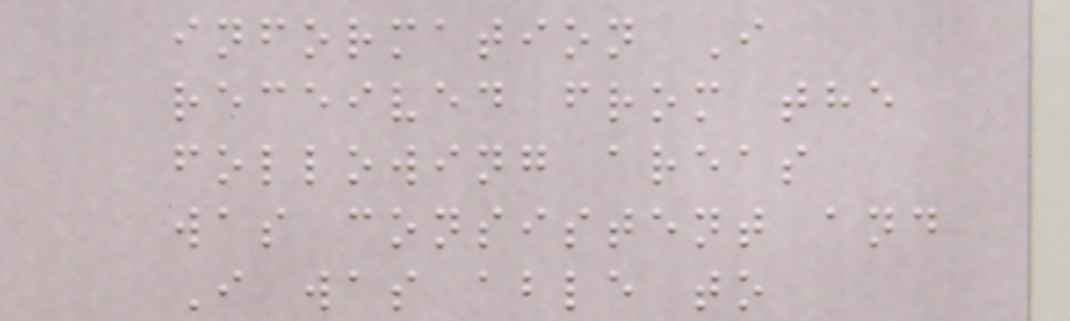information I
received from the
following areas
was consistent and
I was able to
